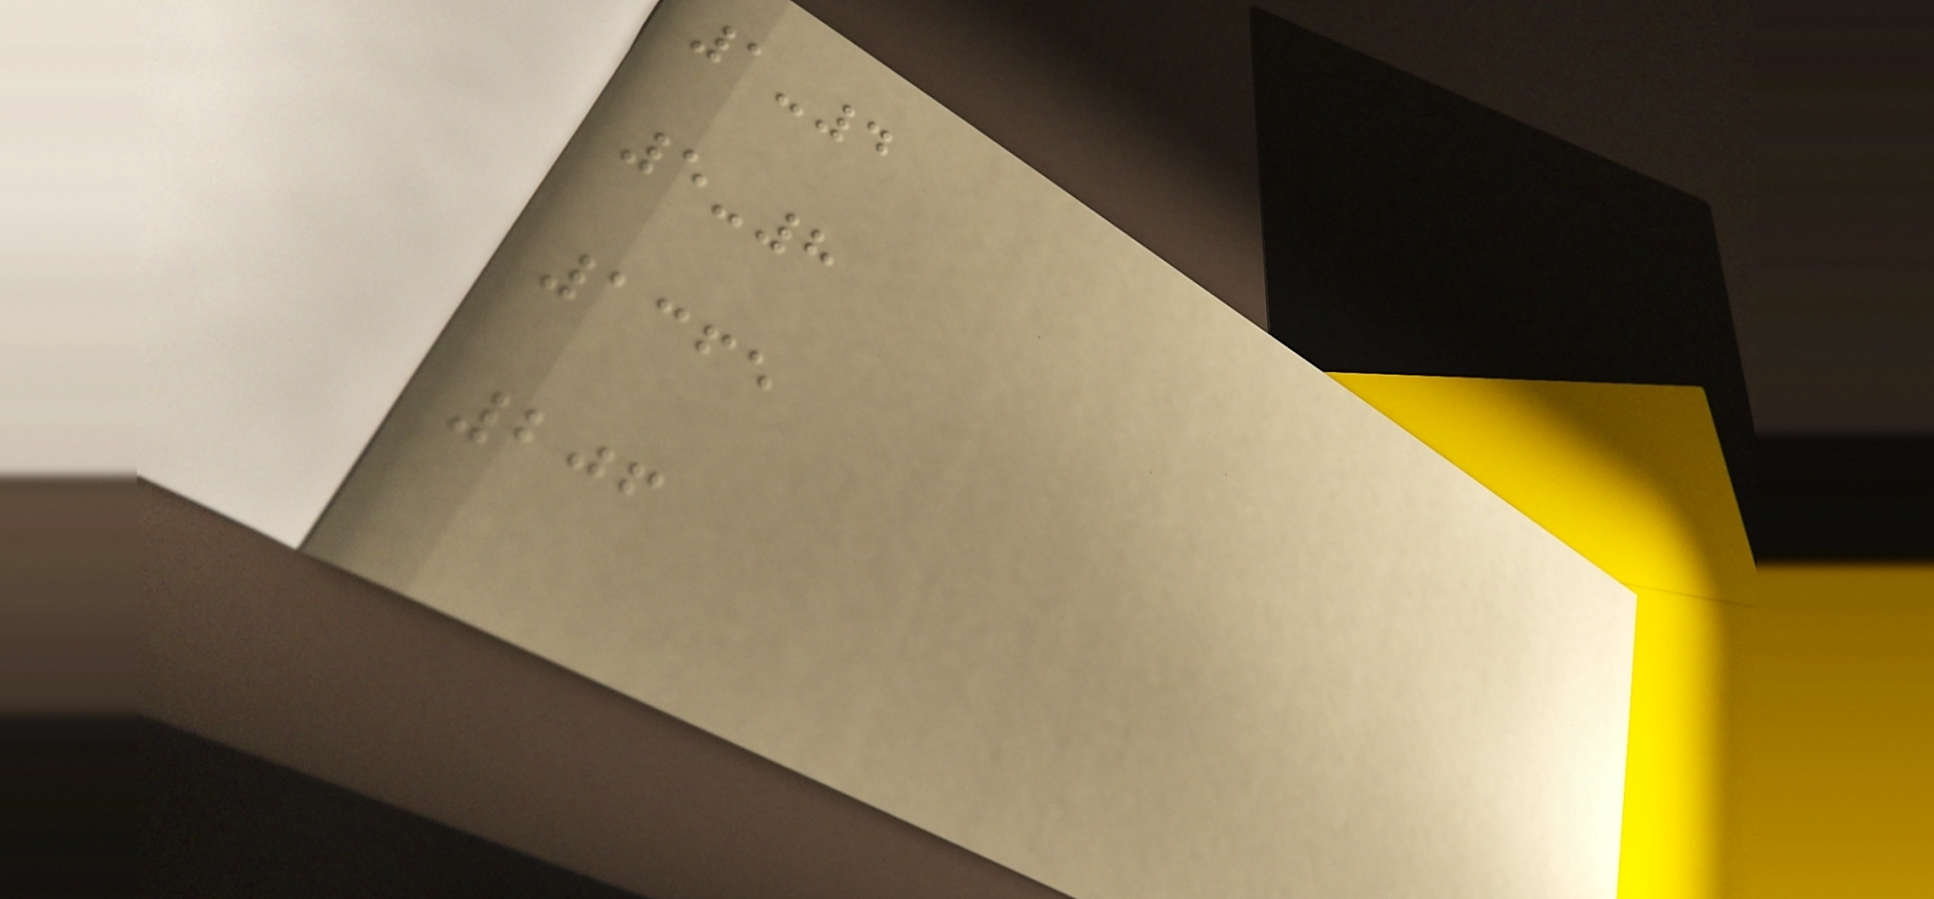1-4
5-8
1365
206
